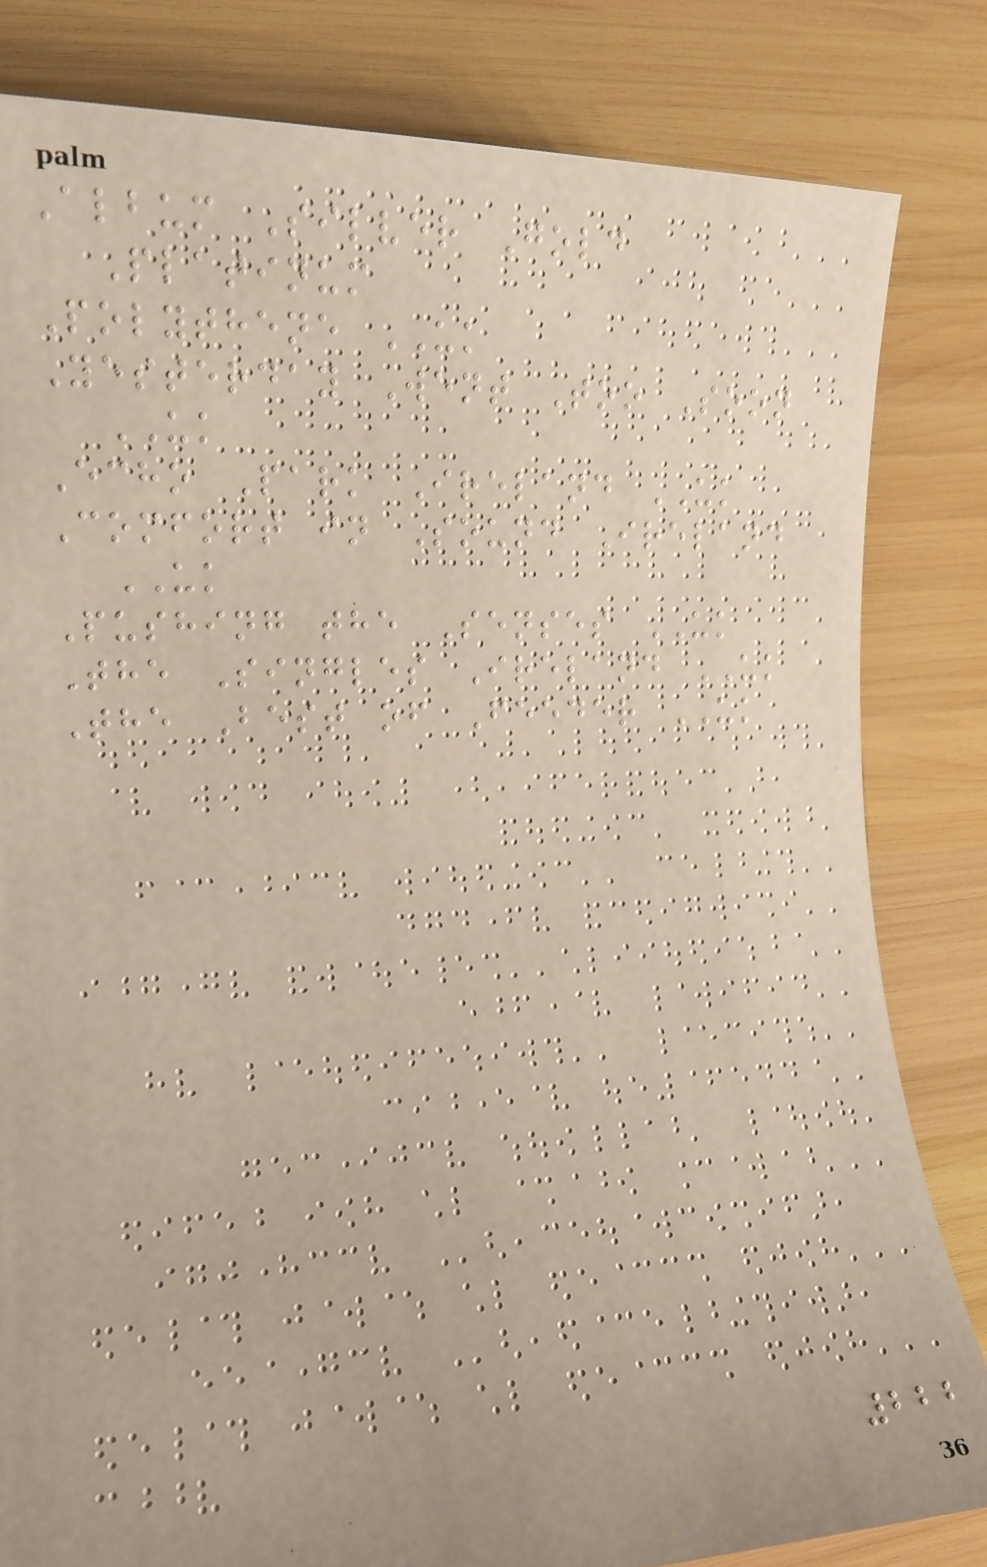Album Silver Gold
Platinum
Polythene UK
Yesterday Went Too Soon
UK
Echo Park Ireland UK
Comfort in Sound Ireland
UK
Pushing the Senses UK
The Singles Ireland UK
The Best of Feeder UK
222
